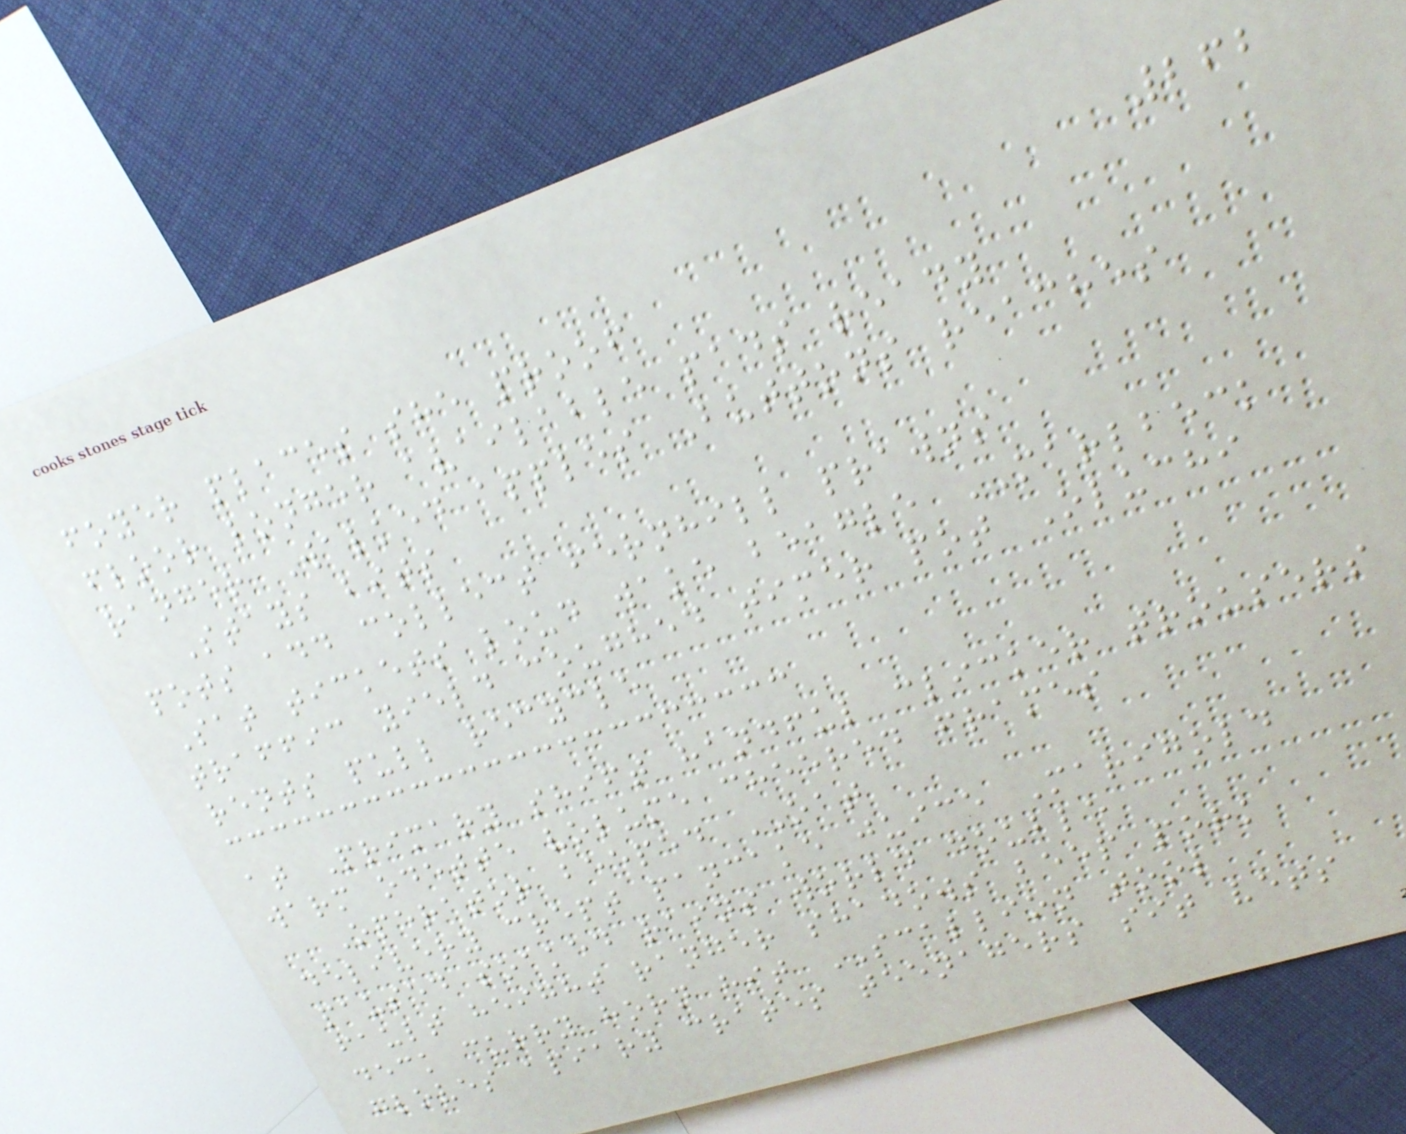262
foyer places she proof
floor longer available pads ready
ranger Walked apples Buttons reaches
Stays bits
pots add collect fernhill prawns
Sat tickets loud wake beagle MARLBECK
traffic yield coughed timer pot Oluchi
rents pull recycle
at Primary shift handful clicker trousers
warm odette volume cheered frames
Operator beeped OAT
delivery crept pancake juice Marigold
paused soaked rains world double
fault height ranger shadows beep pork
deck curry horn hit SCALLION tool
gloves apiary crates teenagers sit vets
